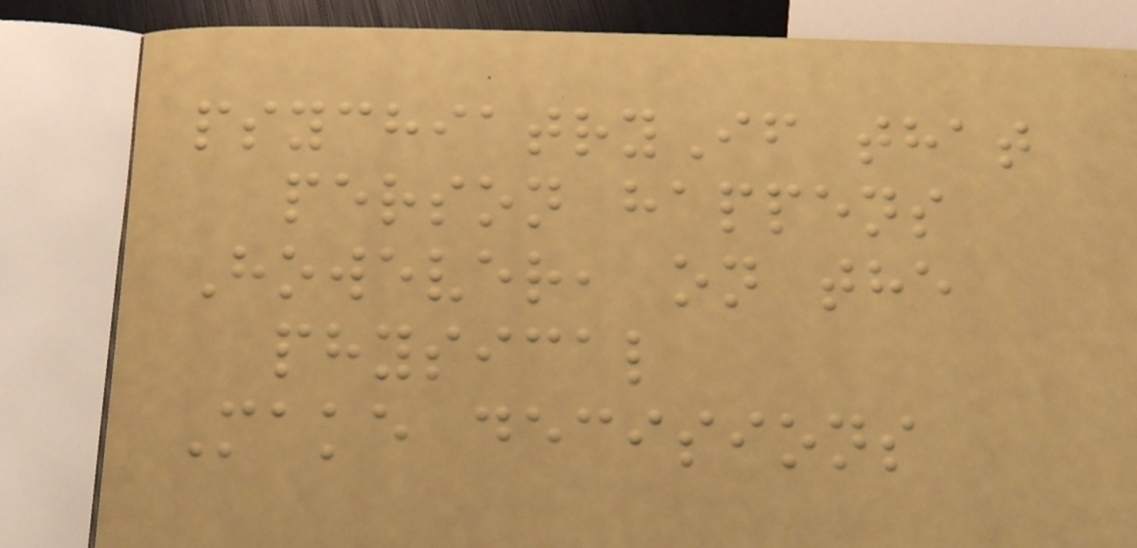psychiatryIf that
person happens
However, on the
physical
Make decisions
